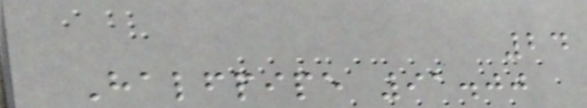24
Halfpipe 91.00
